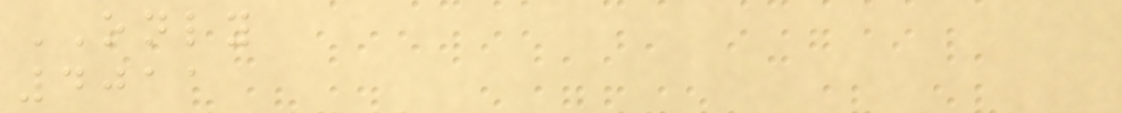ONLY
4011
